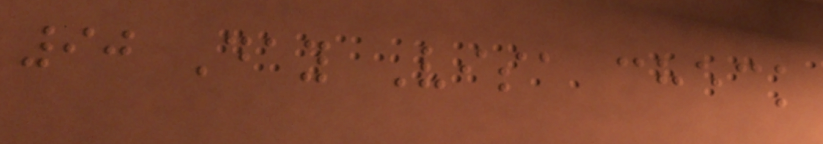90 Day Visa check
